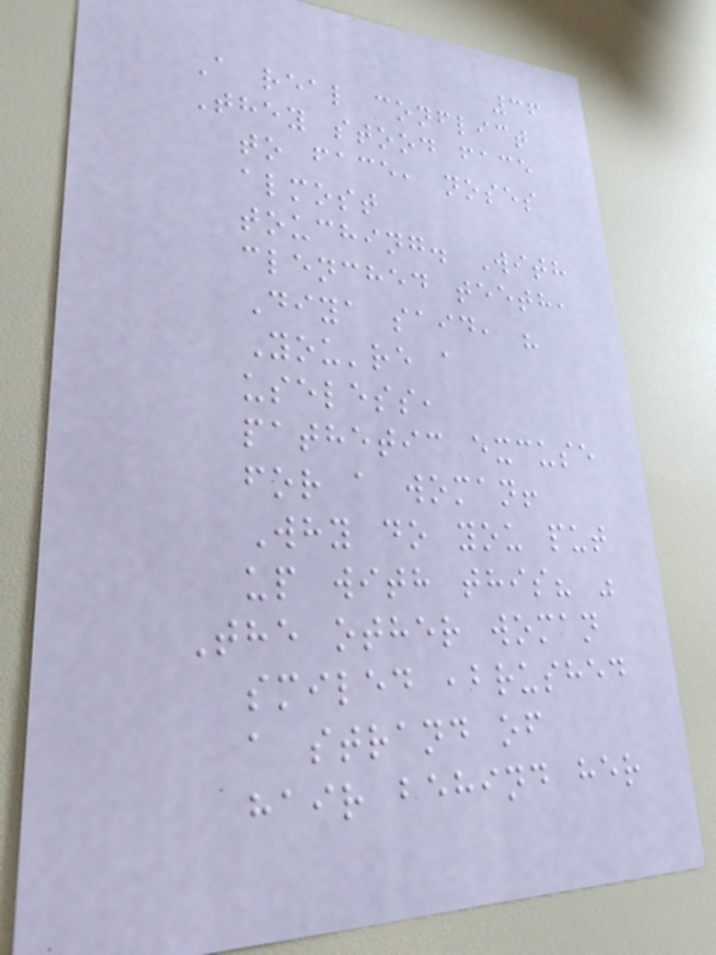36
A real conflict
They stood face
to face, noses
almost
touching. With
clenched teeth,
Diya said, "
You're a
useless,
pathetic excuse
for a woman!
Why do you put
up with this? "
The other woman
smiled ,brushed
a strand of
hair behind her
